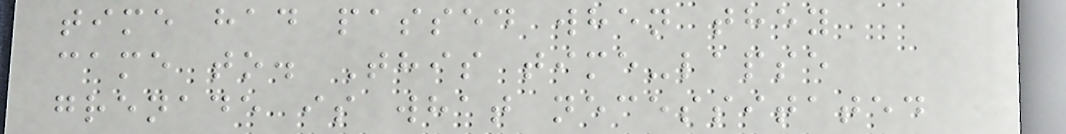time had passed when they
came to. This time-lapse
grenade is what necessitated
